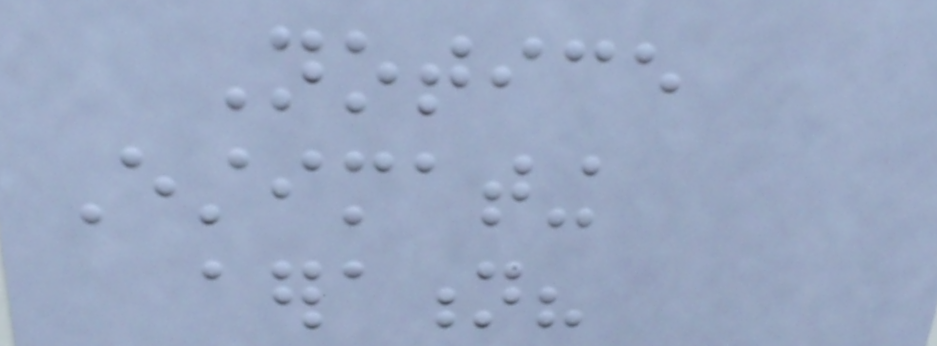Notice
Estimating
aeration?
